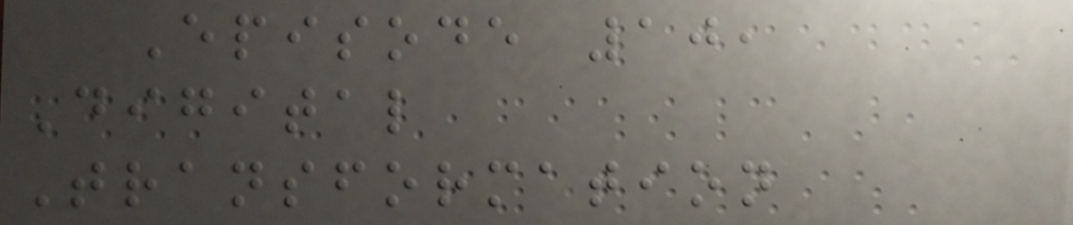Episode 10,
Digital
Transformation
